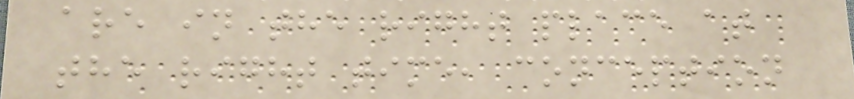are in the right place at
the right time, conception
